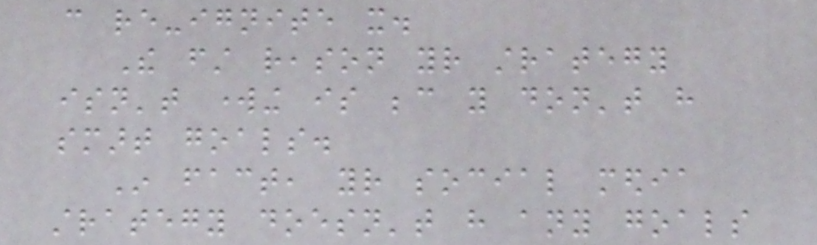can re-ignite it.
The first reason your strategy
isn't working is because you don't have
smart goals.
In fact, your social media
strategy doesn't have any goals
